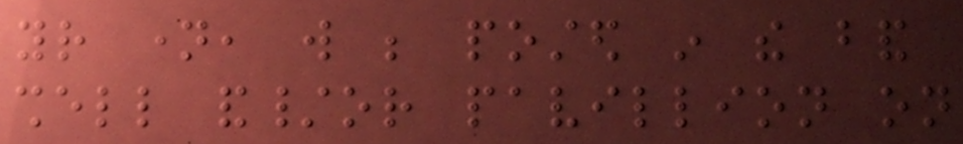your name, will be posted in the band
shell and/or pavillion on
